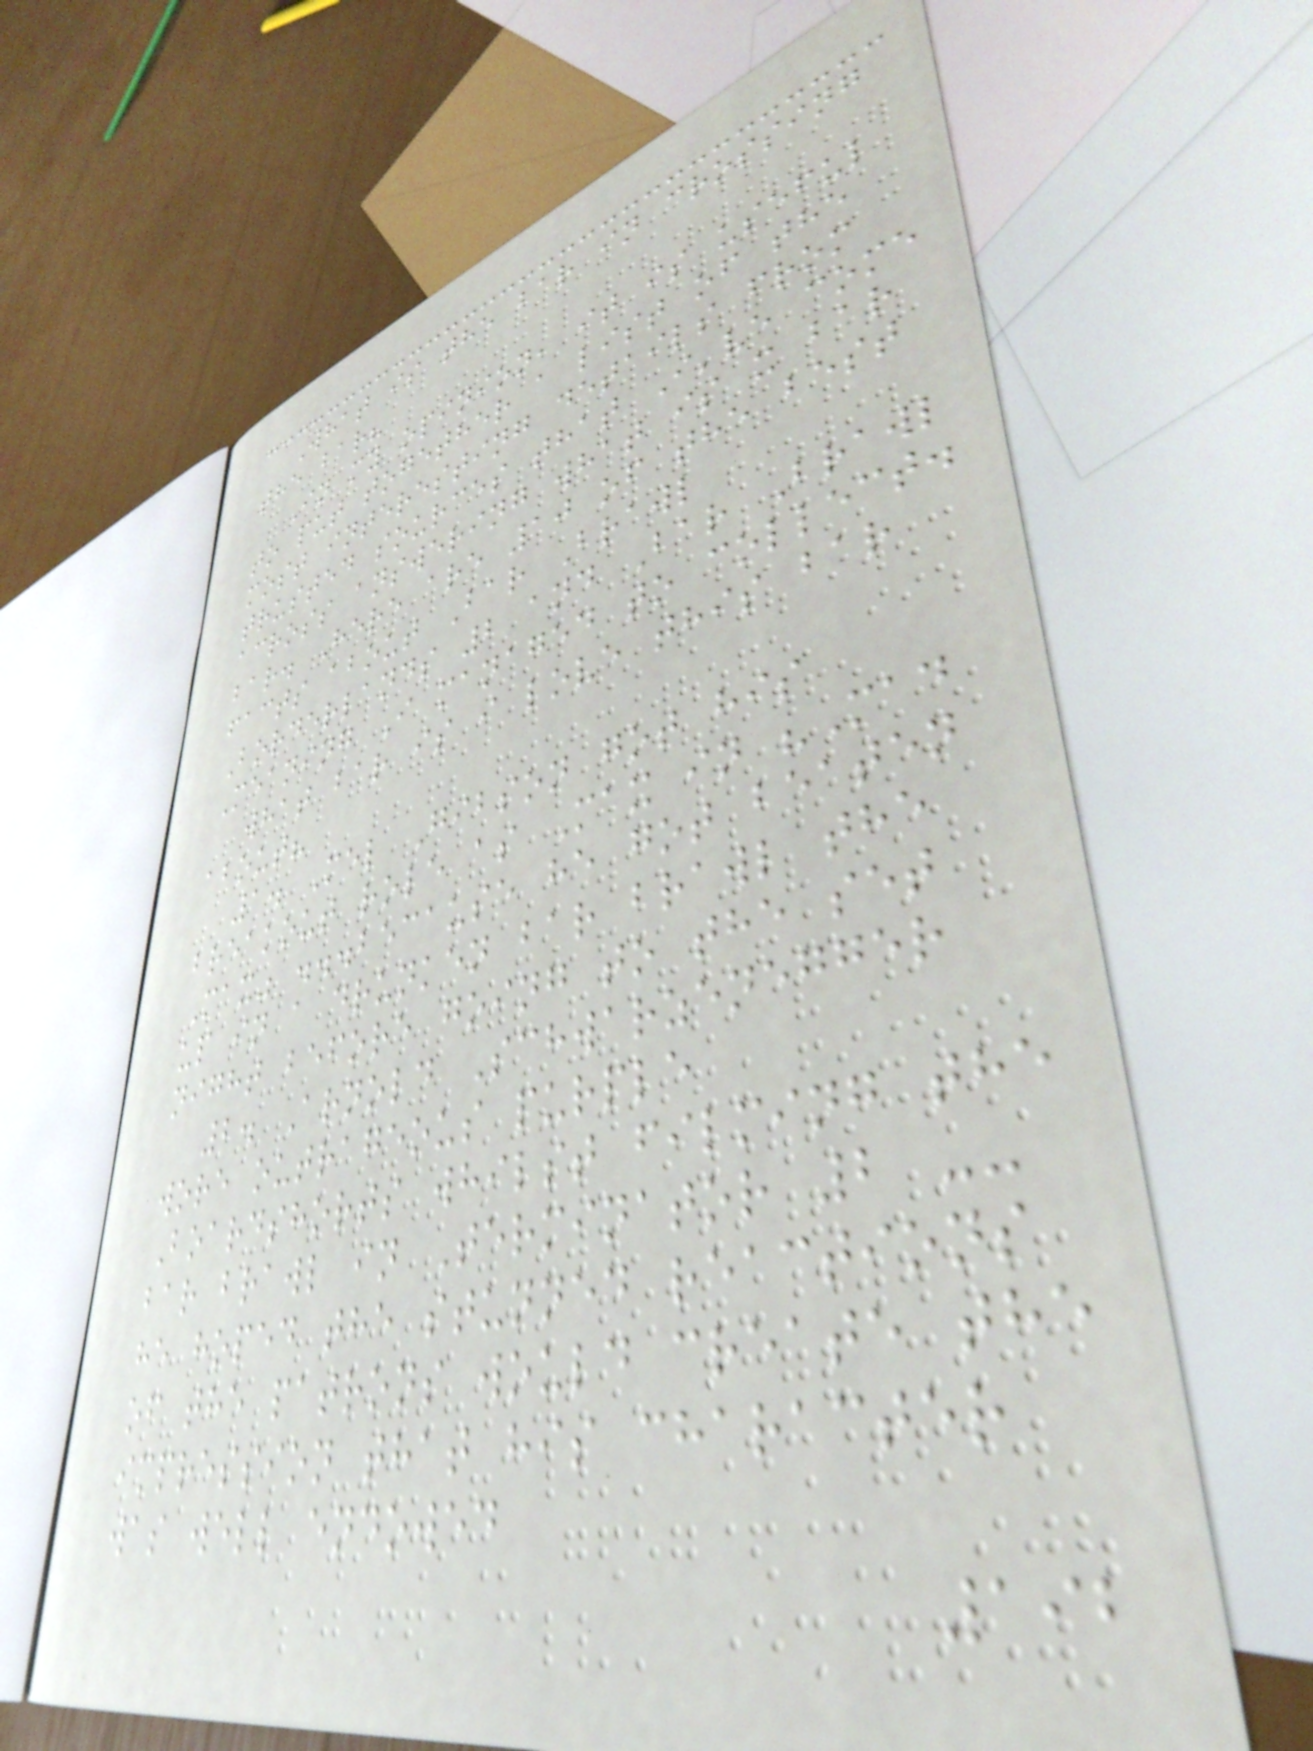What is the bar in crossing
the bar?
In my opinion, it is useful
to put together a list of the
most interesting details from
trusted sources that I've come
across answering what is x bar
bar. Here are 10 of the best
facts about Bar Brawl
Borderlands 2 and Bar Brawl
Meaning I managed to collect.
what bar is i love this bar
about?
1. Mel Gibson got his
breakout role as Max in "Mad
Max" ...because he got beaten
up in a drunken bar brawl the
night before going to the set
2. Arnold Schwarzenegger
wore outrageous purple
Boardshorts whilst filming the
bar brawl in Terminator 2 --
he hoped the stunned reactions
of the patrons would create the
impression that his character
was well endowed
192
